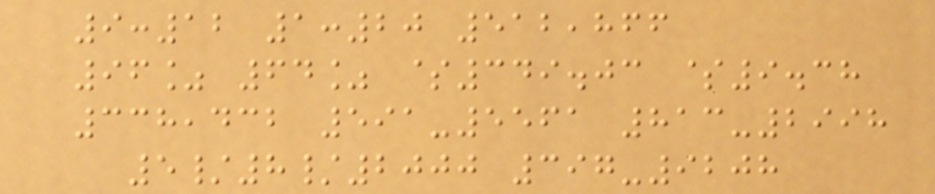9:12 1:20 512,866
96% 64% $349.03 $9.38
338,432 591-5561 813-2998
5/8/2000 397-9208
